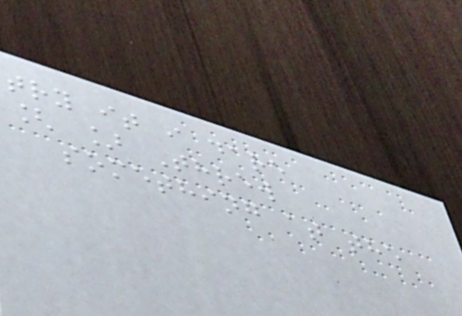try it i dare
[ ] Threw
something at the
